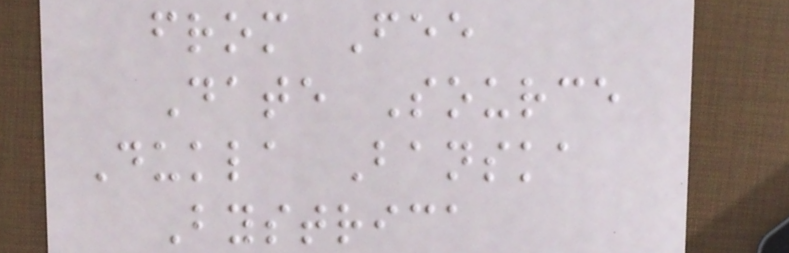from Fee
Date Source
Dukla Banska
Bystrica
